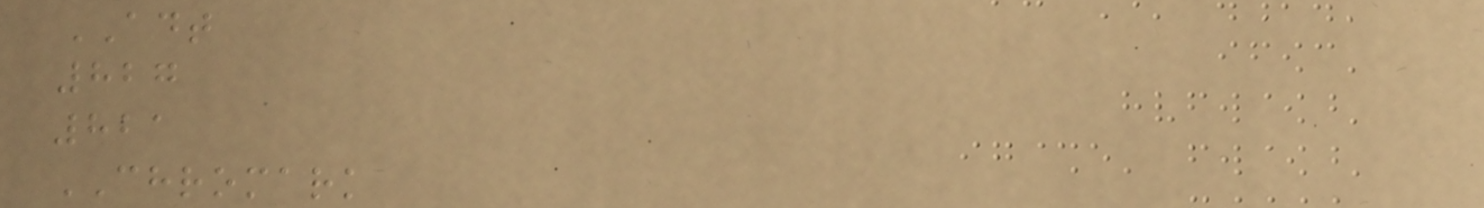ADT
827
821
CHROMARK
